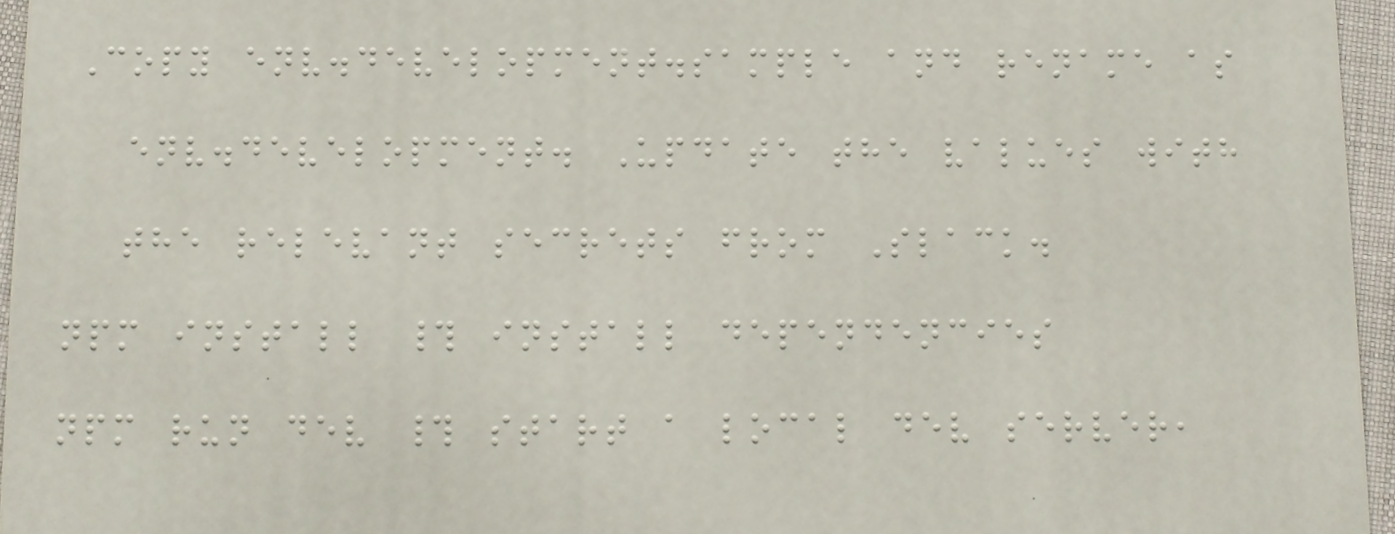Copy env.development.sample and rename as
env.development. Update the values with
the relevant secrets from Slack.
npm install # install dependencies
npm run dev # start a local dev server,
